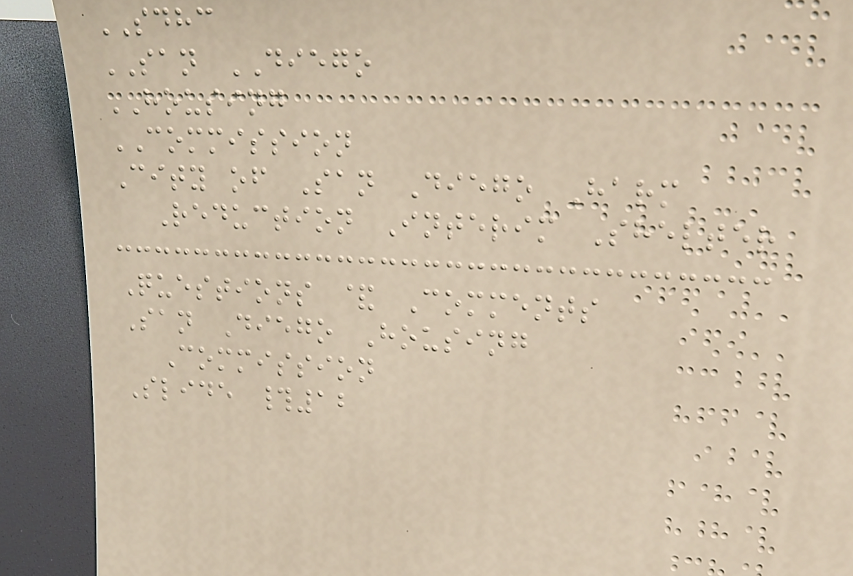SDHC
SAN DIEGO
HOUSING
COMMISSION
City of San Diego Harm
Reduction Interim Shelter
Questions & Comments
San Diego Housing
Commission
Slide #12
